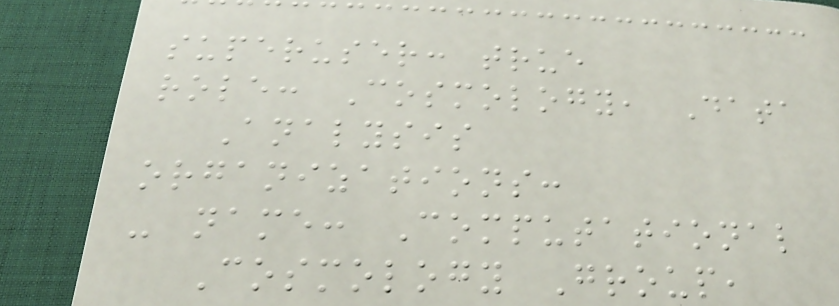superuser: true
role: Cosmology, Data
Analysis
organizations:
- name: Computational
Cosmology Group,
